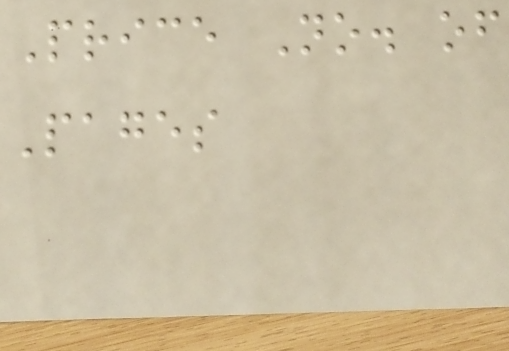Price No. of
Pages
